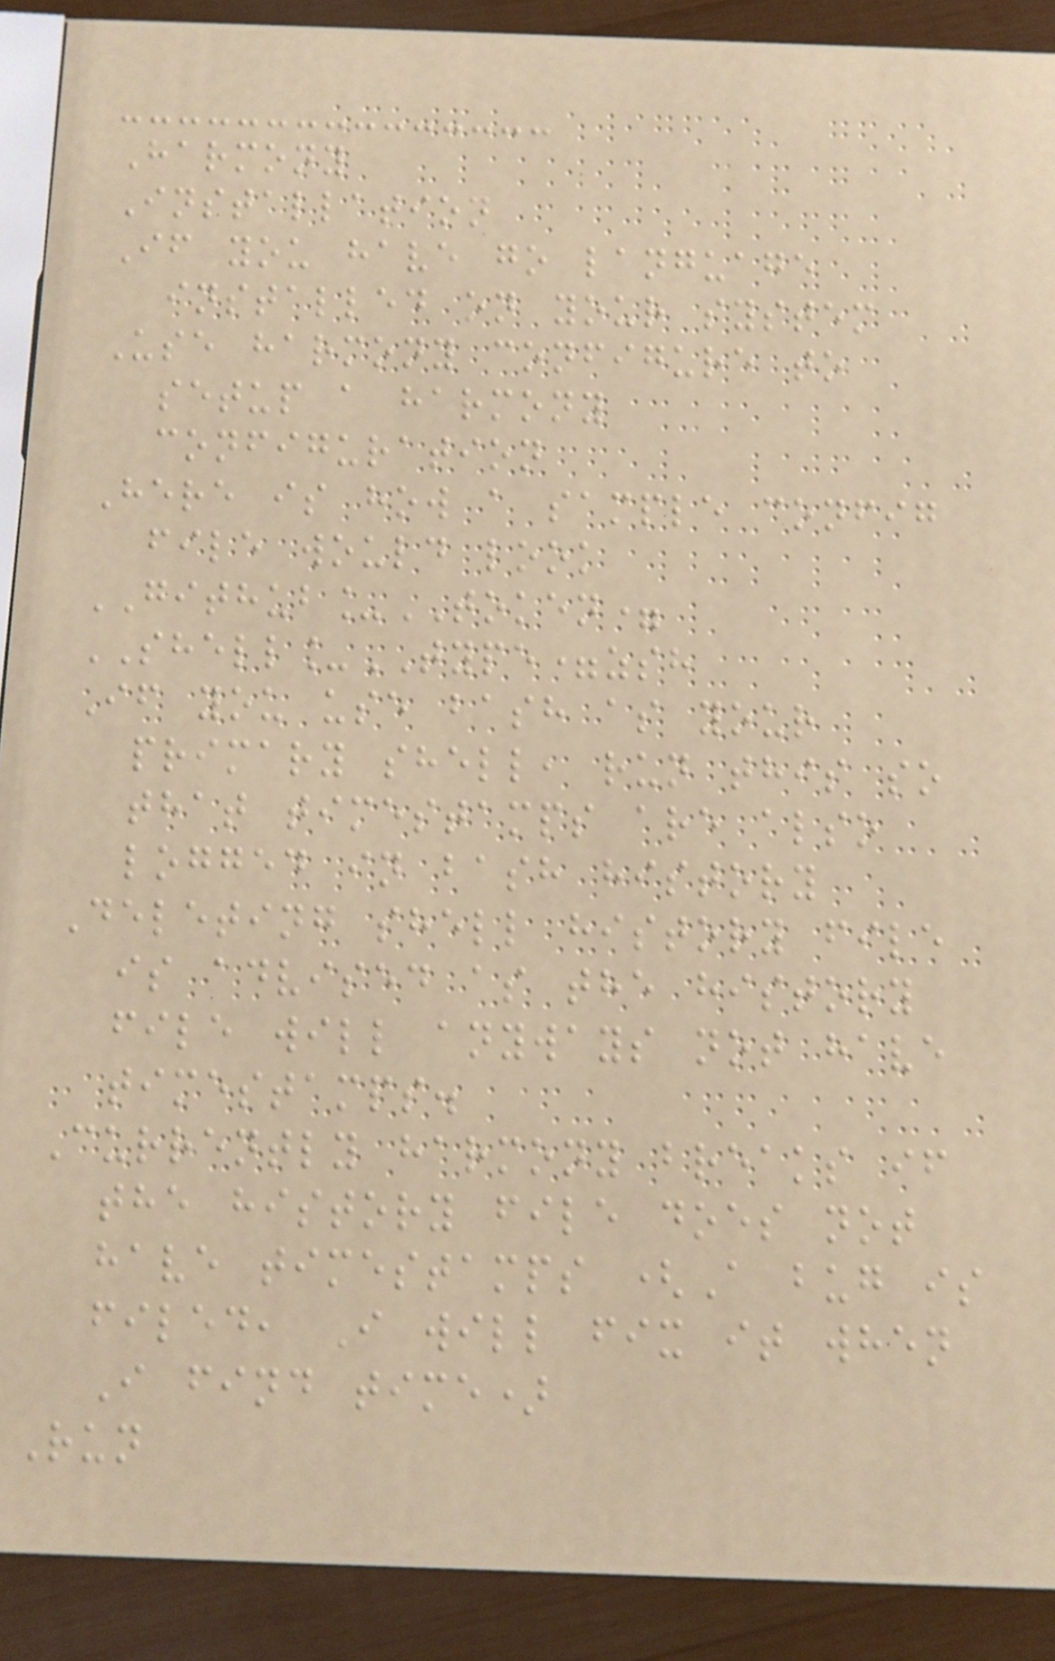Harmony
Installation
If you have go language
installed on your system
Use harmony configure to
setup a harmony
configuration
Here is how a sample config
file would look
GITHUB_TOKEN=
SHELL_TYPE=zsh
If you use bash as your
primary shell, run this so
that timestamps are also
logged in bash history
Deleting shell history file
is advised as the history
file will anyways not have
timestamps.
Currently harmony breaks if
the history file does not
have timestamps (A bug is
filed, I will fix it when
I find time)
Run
